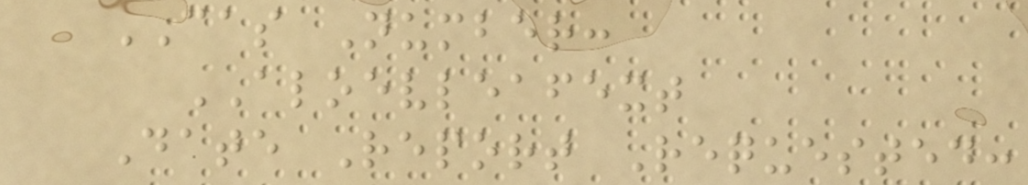CAS Number:
ALOEVLEAFEXT
Date Report Requested:
